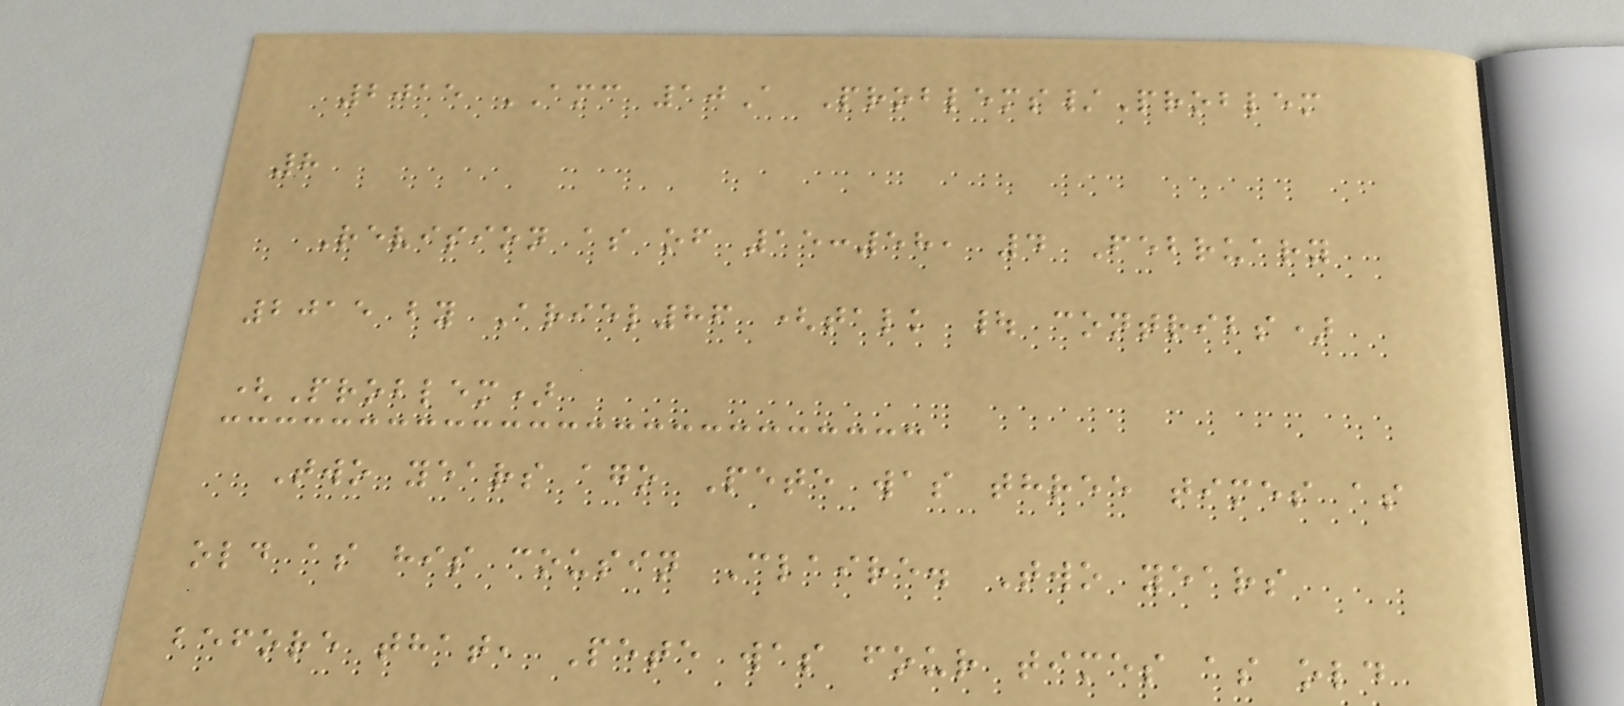2015 AMC 10A Problems/Problem
8
Revision as of 15:58, 4 February
2015 by Ariel86 (talk | contribs)
(Problem)
Two years ago Pete was three times as
old as his cousin Claire. Two years
before that, Pete was four times as old
